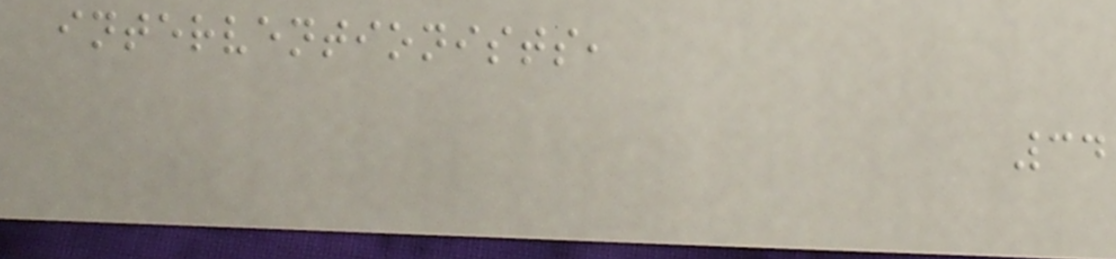interventionists,
34
